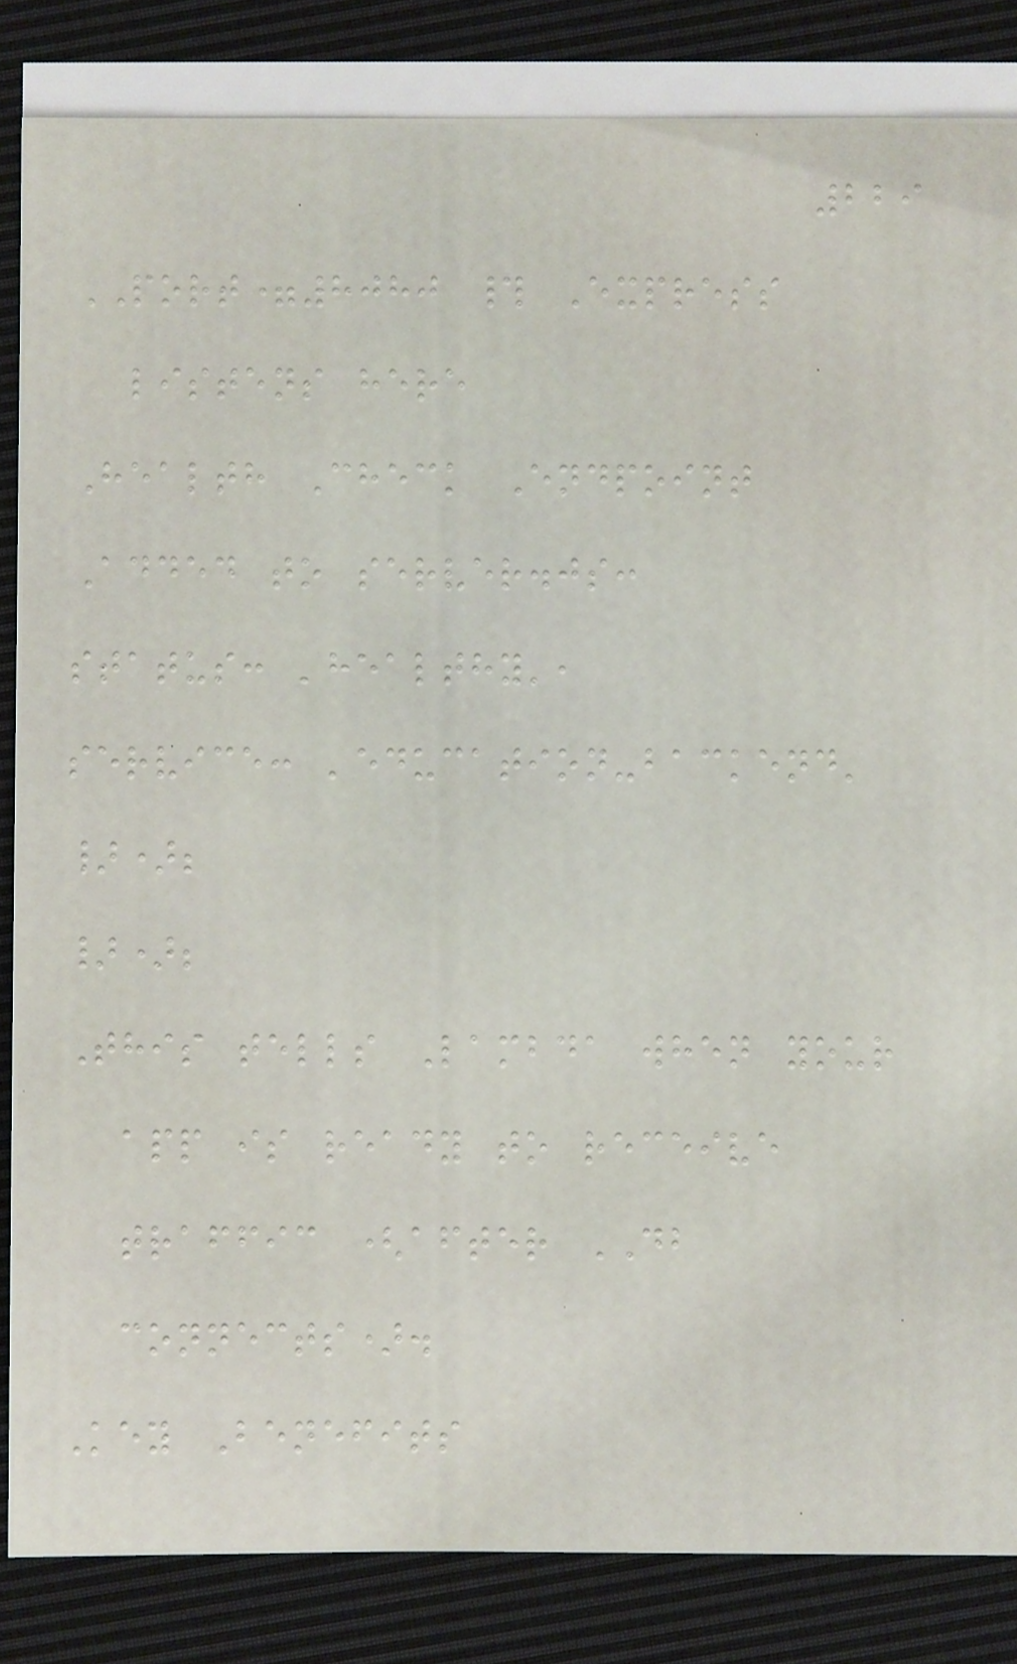229
PORT=8080 # Express
listens here
Health Check Endpoint
Added to server.js:
status: 'healthy',
service: 'education-backend'
});
});
This tells Lambda when your
app is ready to receive
traffic (after DB
connects).
Key Benefits
